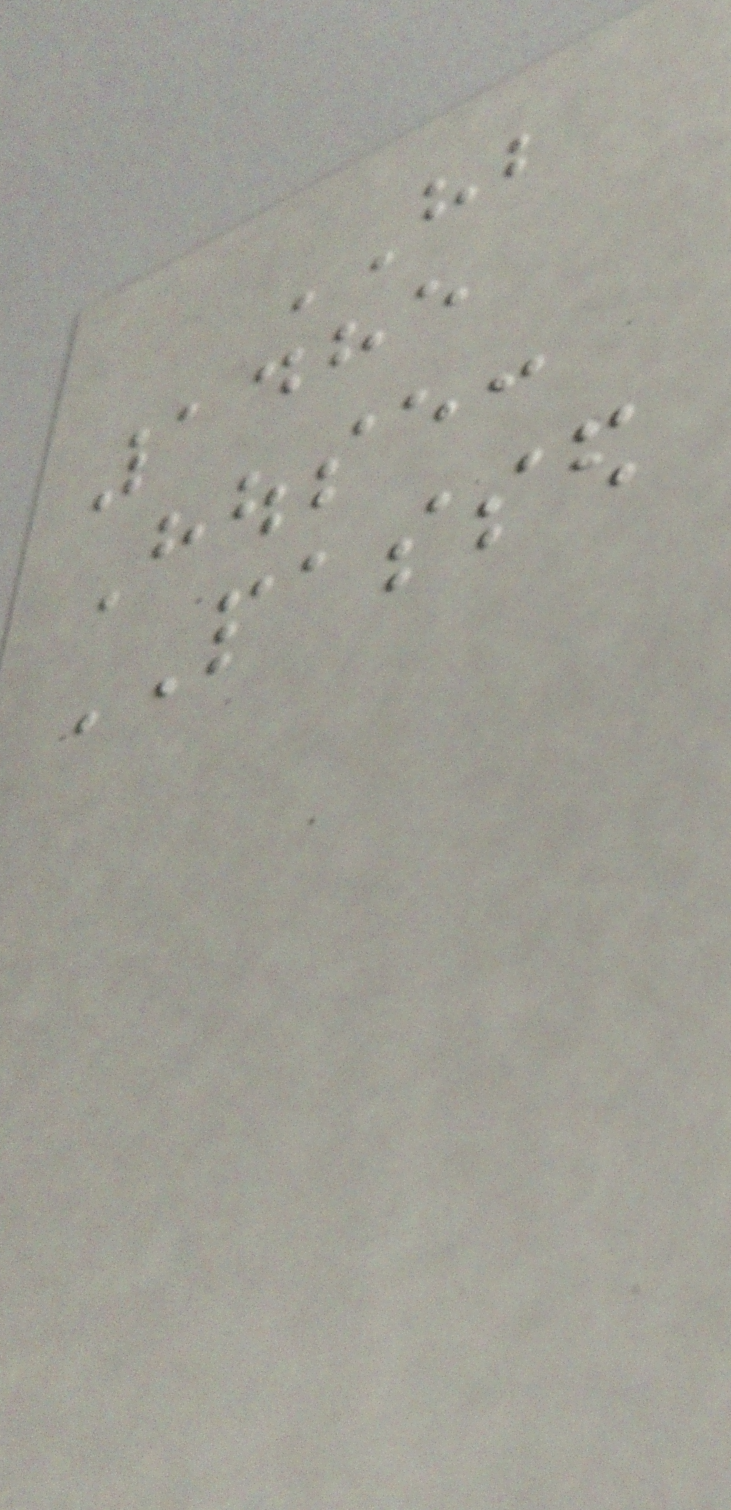HB
1485
House:
PASSED
